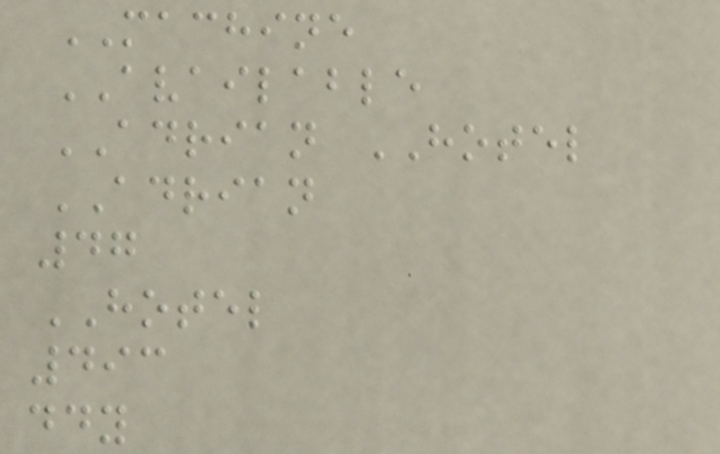MACHINE
AVAILABLE
ADRIAN HOTEL
ADRIAN
47
HOTEL
493
ddy
